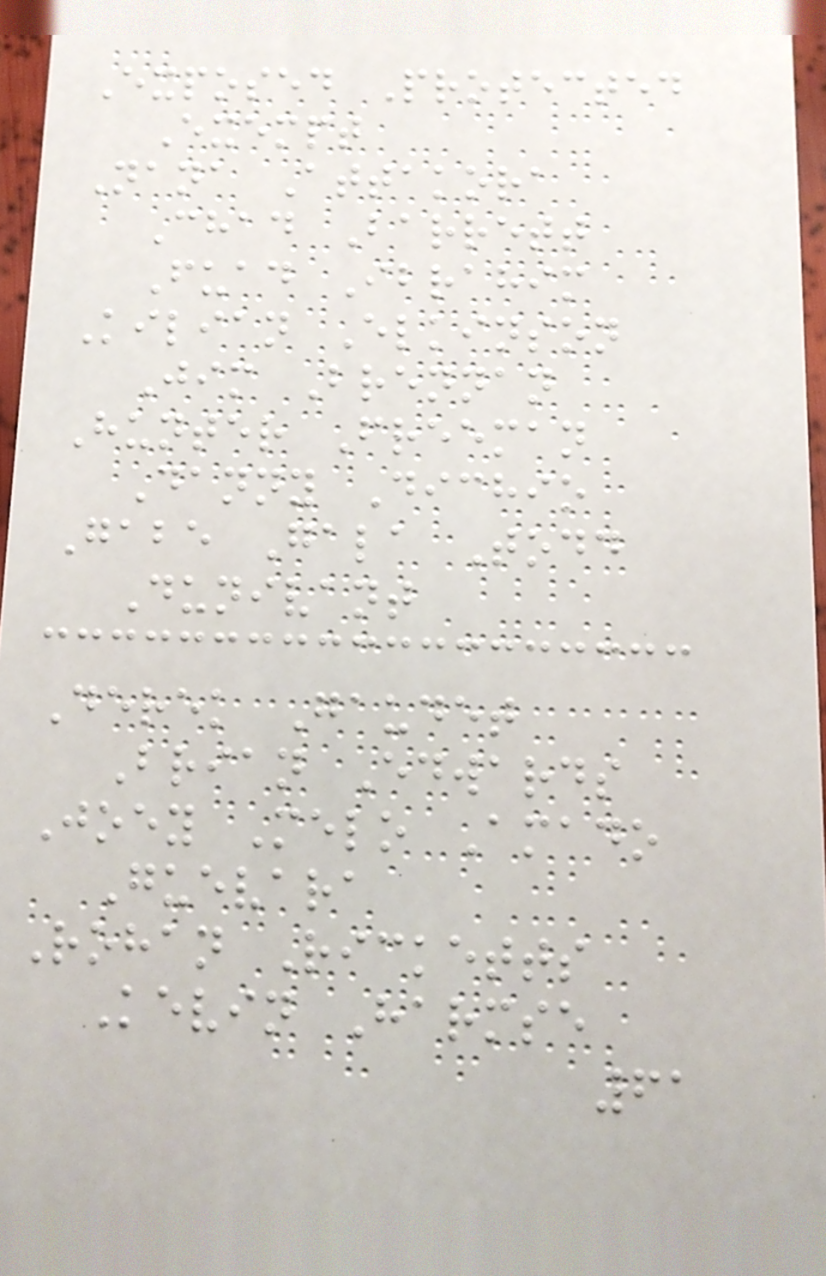Exposed Protected
Exempt
Nana Attakora
Chad Barrett
Fuad Ibrahim
Kilian Elkinson
Jim Brennan
Hunter Freeman
Danny Dichio
Gabe Gala Todd
Dunivant
Derek Gaudet
Brian Edwards
Joey Melo Amado
Guevara
Rohan Ricketts
Kevin Harmse
61
